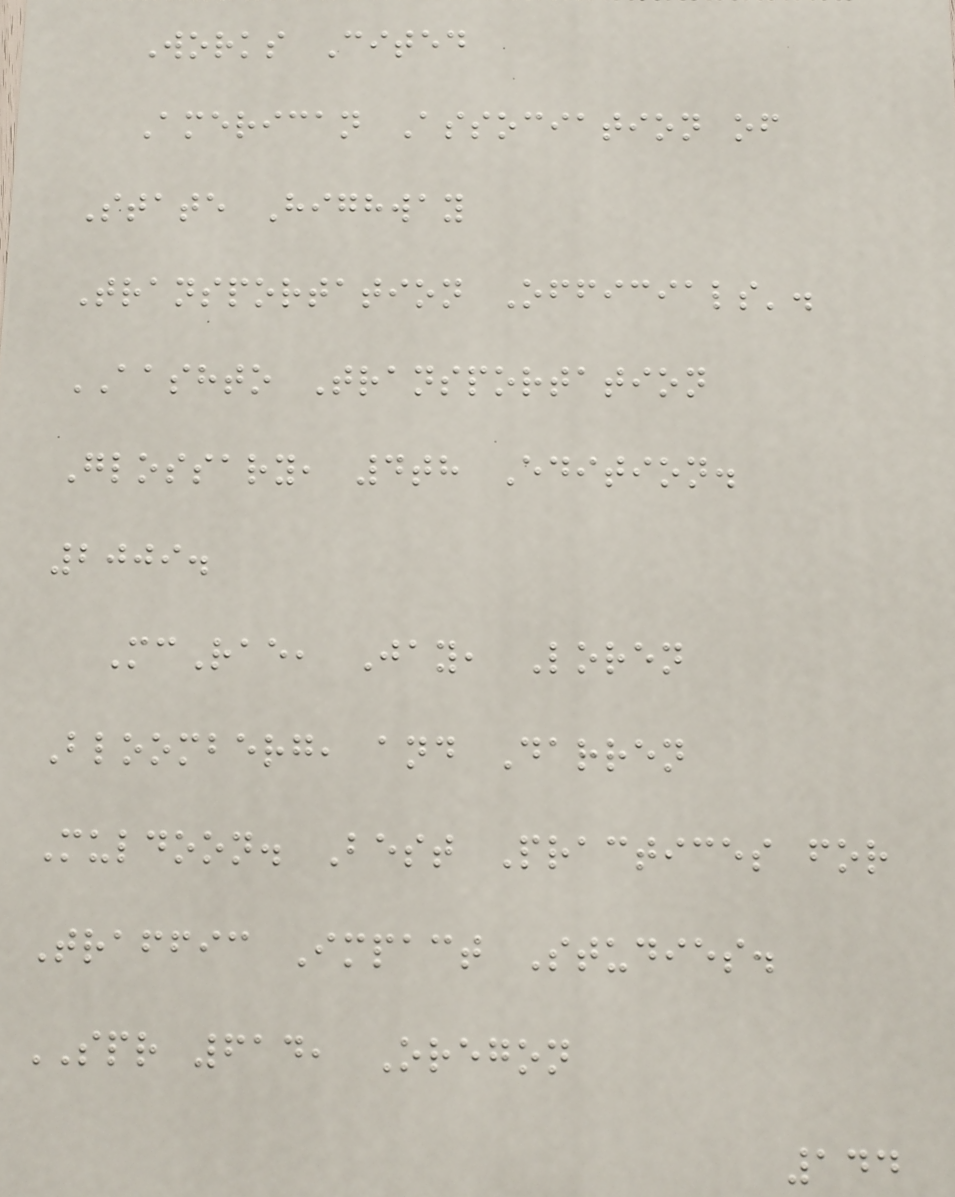Works Cited
American Association of
State Highway
Transportation Officials'.
AASHTO Transportation
Glossary, 4th Edition.
2009.
McRae, Jay, Loren
Bloomberg, and Darren
Muldoon. Best Practices for
Traffic Impact Studies.
SPR 614, Oregon
144
